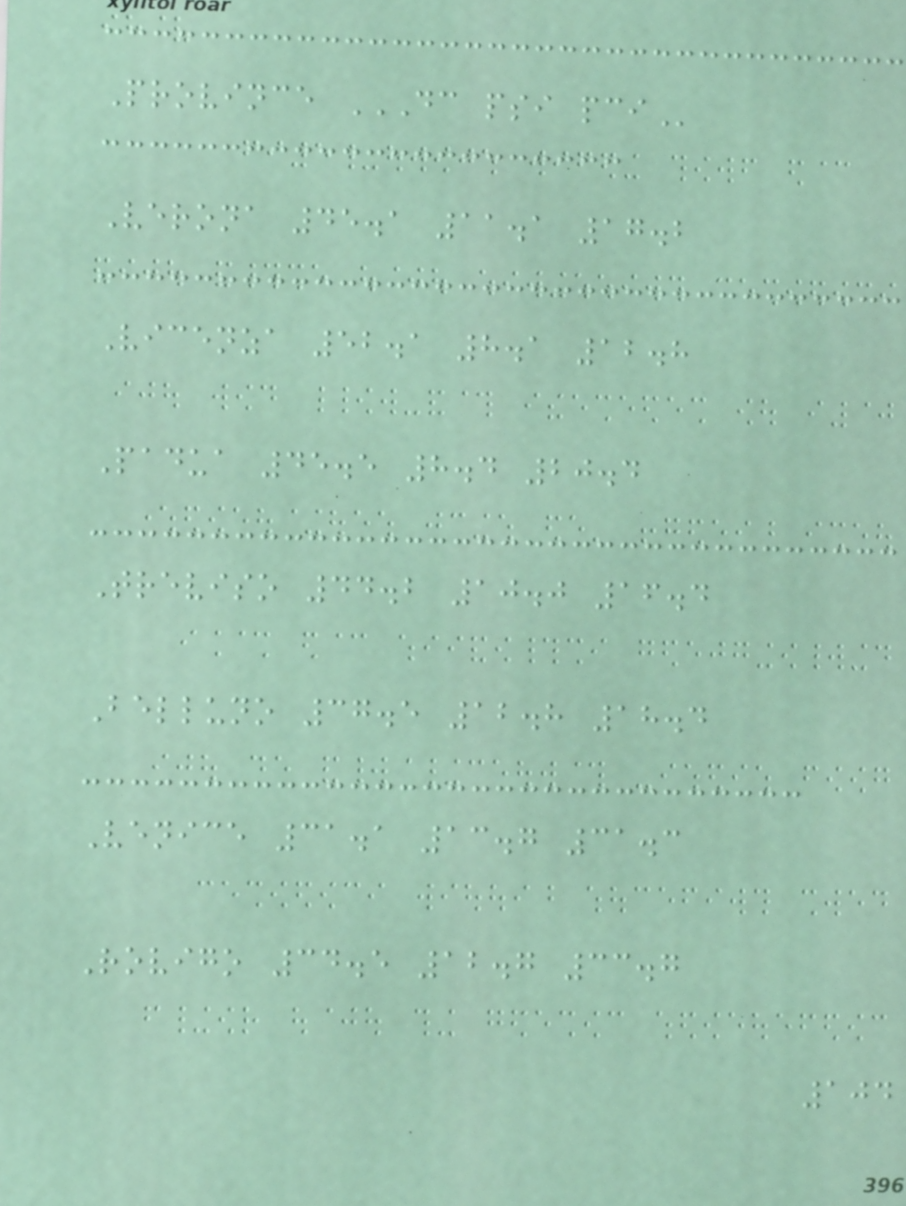Province DC PSI PCI
Verona 45.1 11.1 17.2
Vicenza 52.1 8.1 12.8
Padua 45.5 8.4 20.4
Treviso 44.2 10.0 16.4
Belluno 37.5 12.8 18.4
Venice 31.1 13.7 31.3
Rovigo 34.5 12.7 33.7
104
